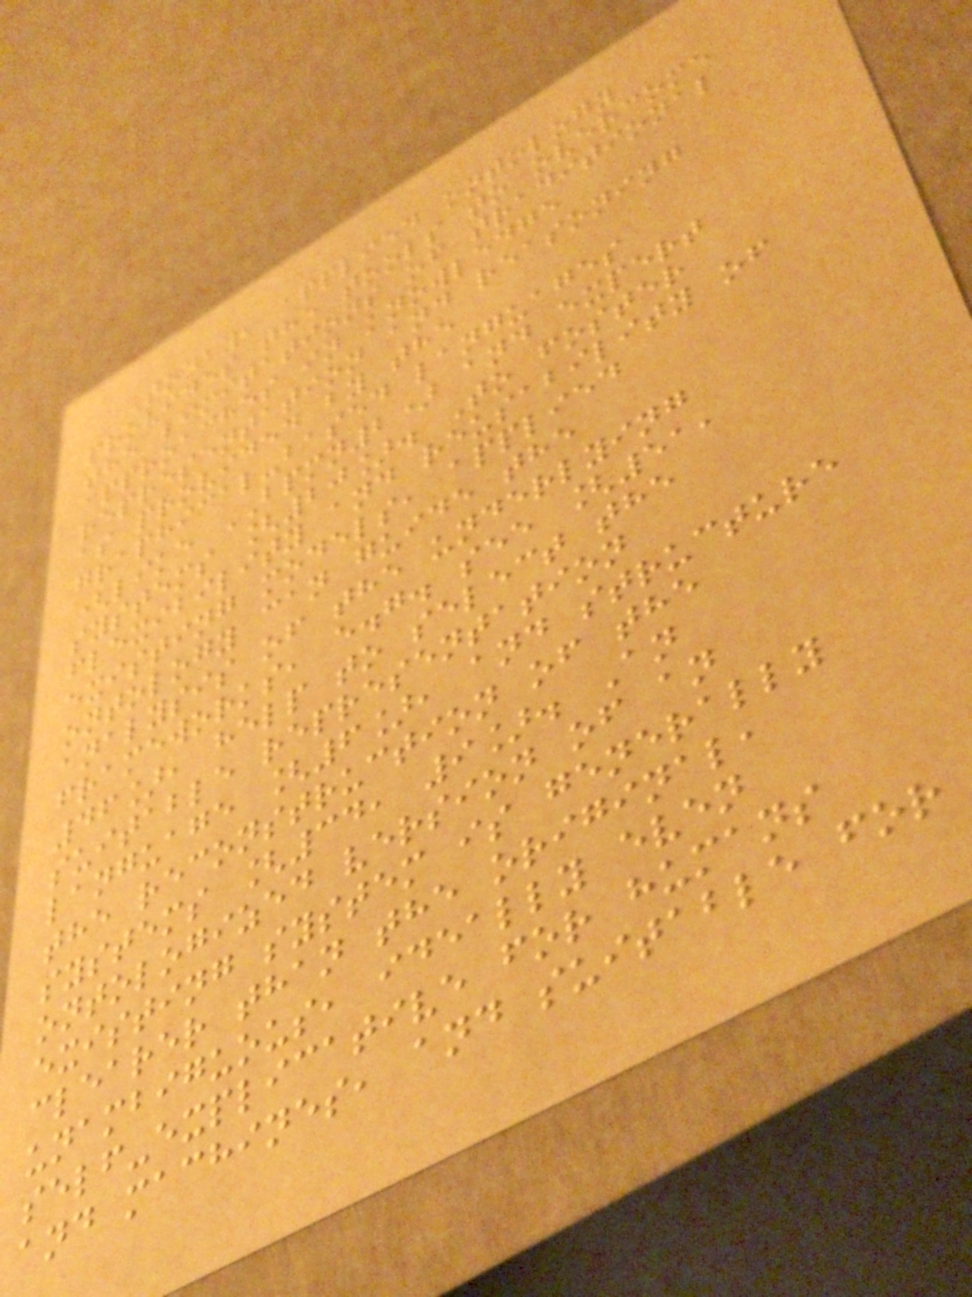Today, applied ontology
provides the tools to overcome
the limitations of traditional
approaches in knowledge
representation and reasoning
as provided by the
graphical-based languages
(like BPMN2) and expert
systems [20]. To foster
flexibility and reusability of
existing models, applied
ontology can guide the
analysis of the underlying
frameworks, e.g. see [51,
46], help to select the
suitable representation
language [6], and structure
the reconstruction of the
systems [34, 9]. An
ontologized version of an
existing system is generally
clearer than the original,
unambiguous, ideally even
self-explicative for humans
and machines, and suitable for
